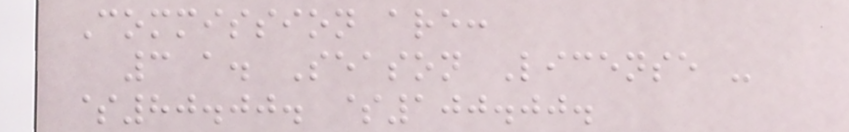Commission are:
3 a. Season License -
$80.00. $100.00.
